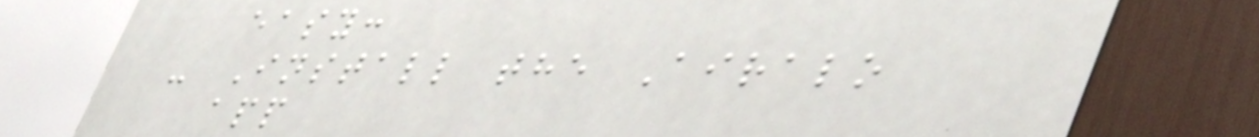easy:
- Install the Airalo
app
